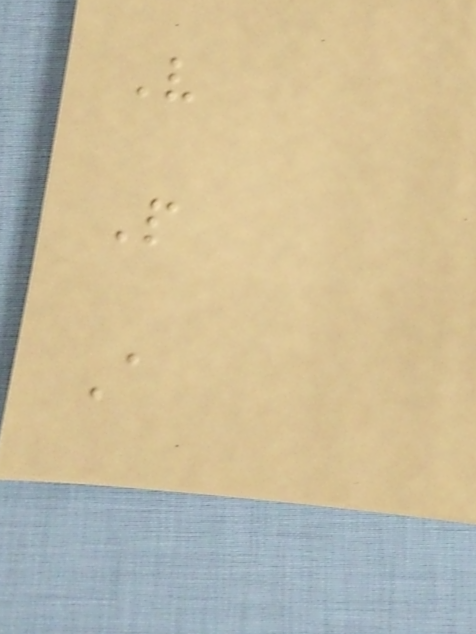V
P
A
